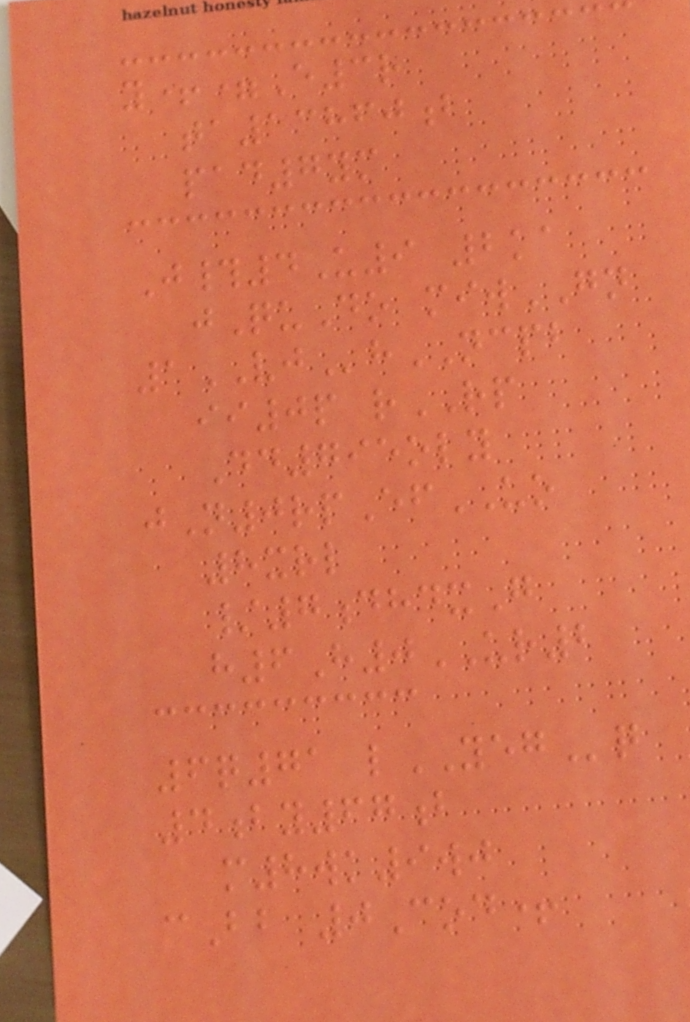y+=E3r
ta13860b
pad7ym
J#4U9 2ka
jQuDo miwGN
1VJhNCPB
ii0p rRP
Dd795oly
jN0rpEfUO
8xrl
/7dhdxG
h6H0UR2
6q71 lYEGq
4by67b
m8wk9wj
cBb 0Cod+
